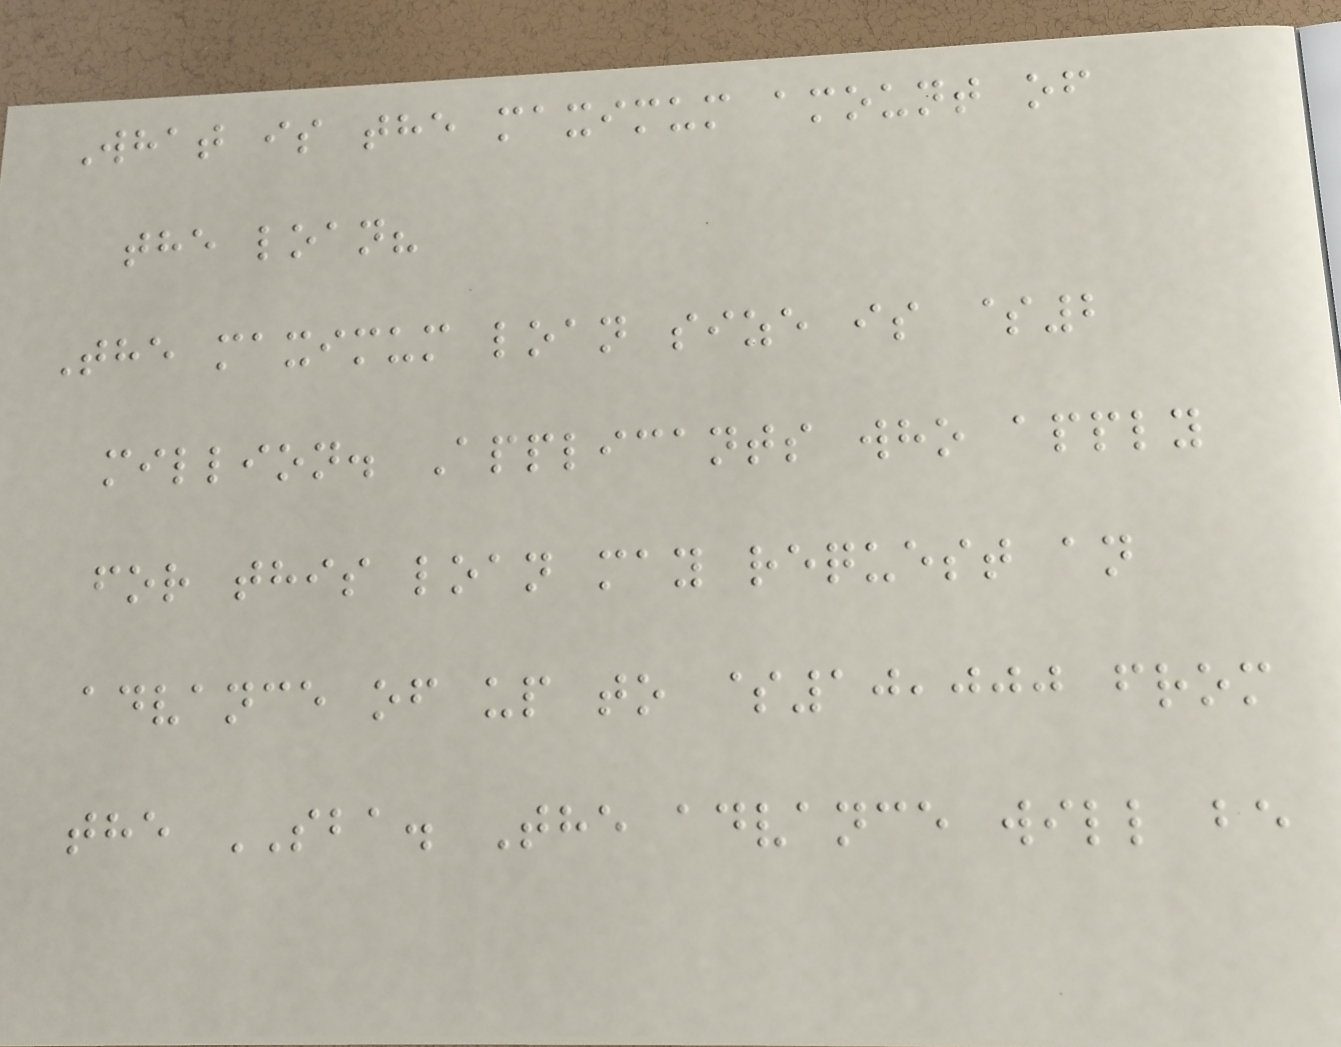What is the maximum amount of
the loan?
The maximum loan size is $2
million. Applicants who apply
for this loan may request an
advance of up to $10,000 from
the SBA. The advance will be
